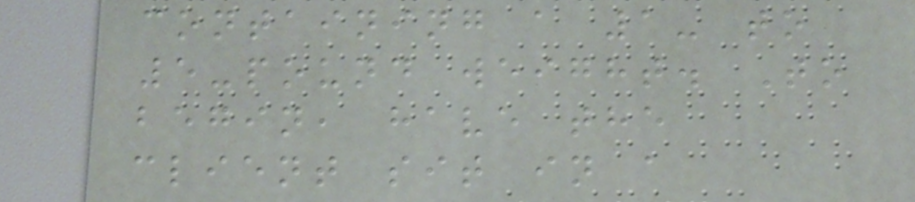containing a 1- to
5-pound weight. To
begin, have the
client sit in a
